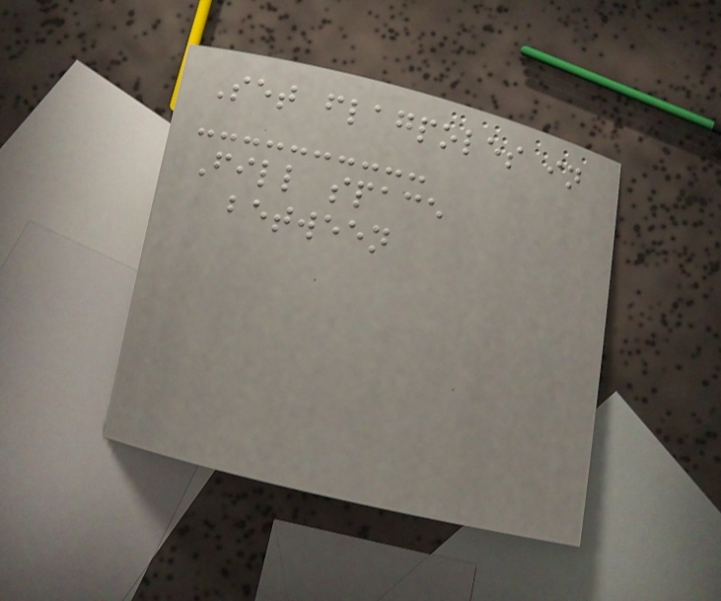Set flagpoles in
Fill space
between
